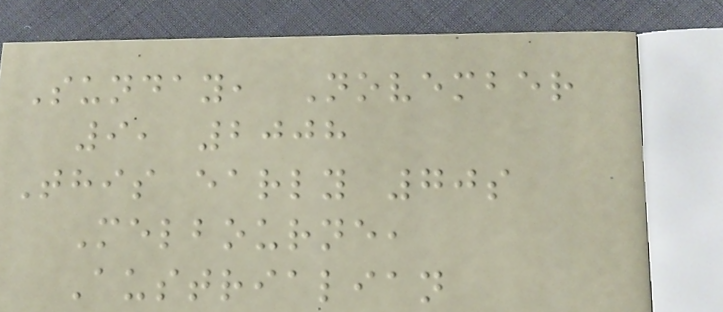Sunday, November
9, 2008
This early 70s
Melbourne,
Austrialian
